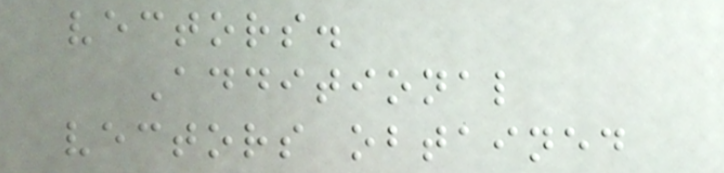vectors.
Additional
vectors obtained
